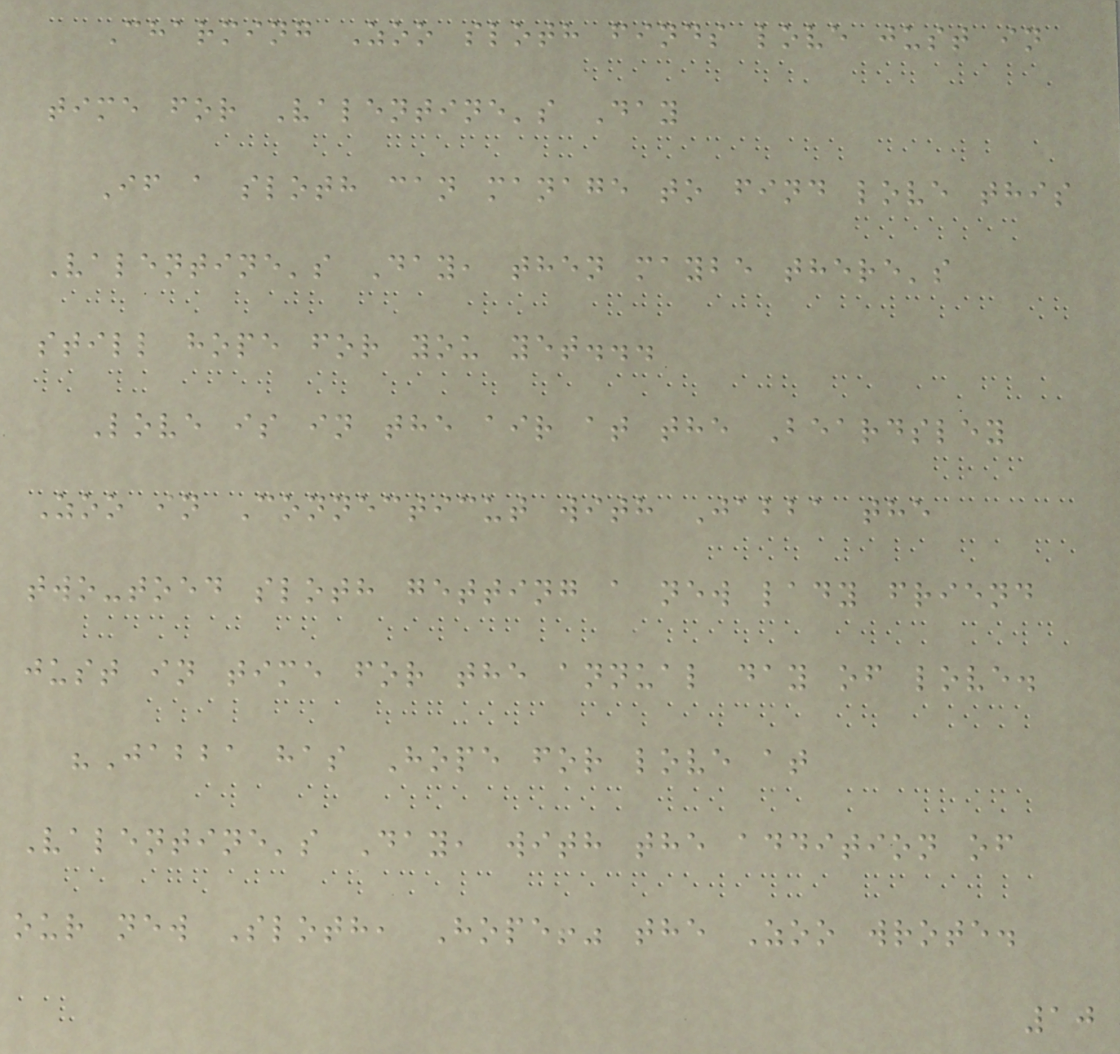Charming Zoo sloth finds love just in
time for Valentine's Day
If a sloth can manage to find love this
Valentine's Day, then maybe there's
still hope for you yet...
Love is in the air at the Beardsley
Zoo in Connecticut with Jabba the
two-toed sloth getting a new lady friend
just in time for the annual day of love.
"Jabba has Hope for love at
Valentine's Day, with the addition of
our new Sloth, Hope!" the Zoo wrote.
10
